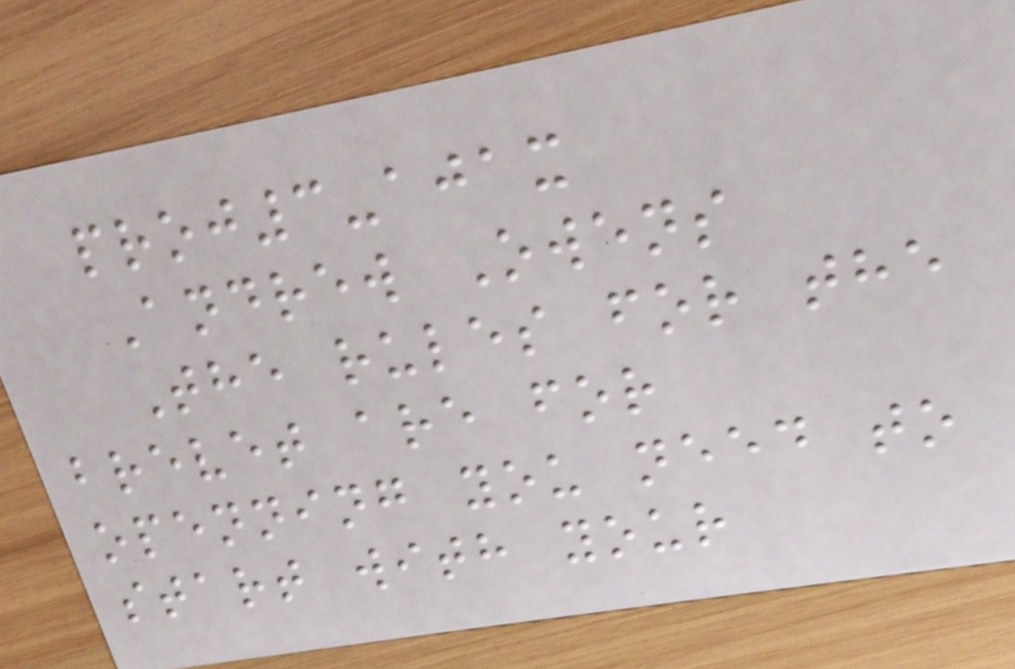proj3-ajax
Andrew Owens
The rules for the
brevet are for
openning you need to
start with your
